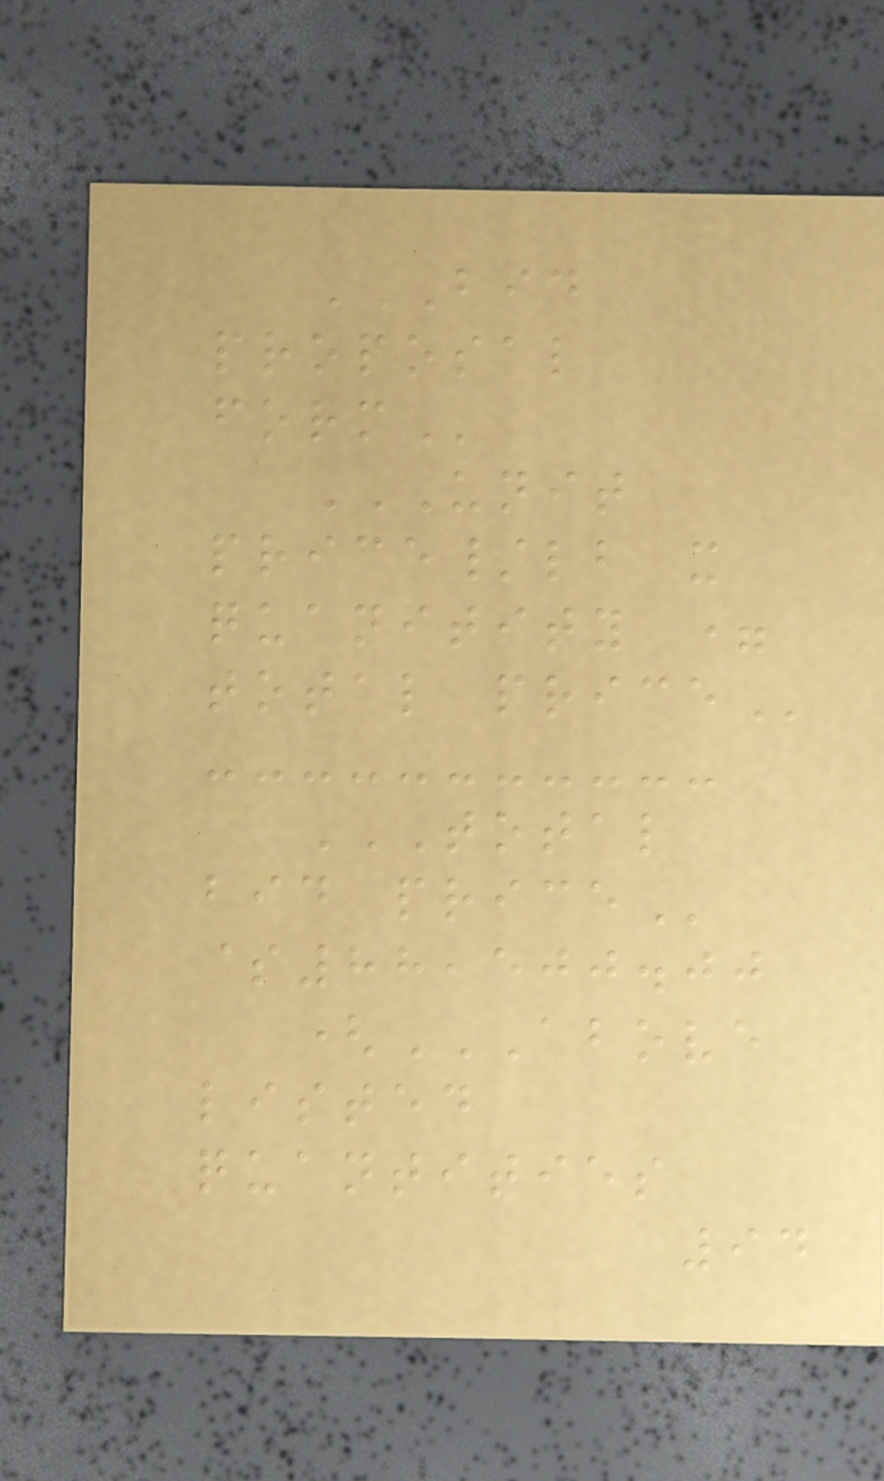BID
PROPOSAL
FORM
UNIT
PRICE/LB X
QUANITITY =
TOTAL PRICE
TOTAL
BID PRICE
$88,500.00
(ABOVE
LISTED
QUANTITIES
94
